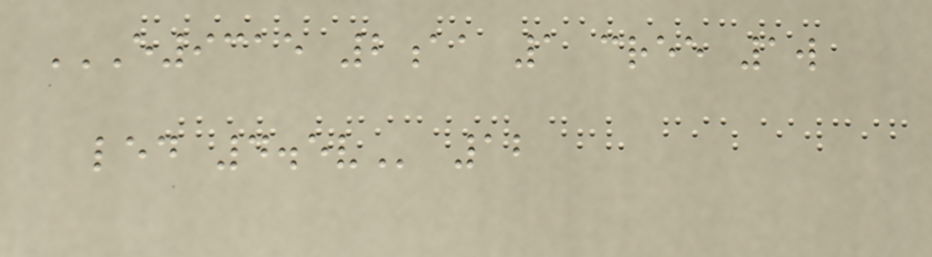E9315 2AA 1 CREE 1W
LED 4.5V 12
